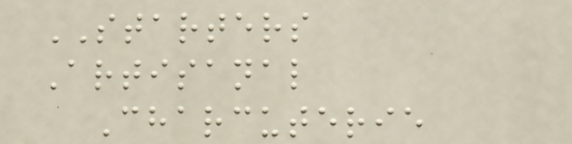STARTERS
Artisanal
Charcuterie
